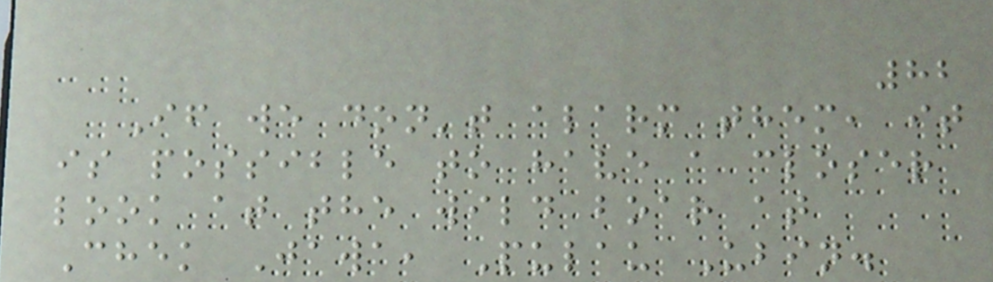82
If we don't alarm them, it
is possible to have a closer
look at the wild boar at
Chek Jawa, Pulau Ubin.
